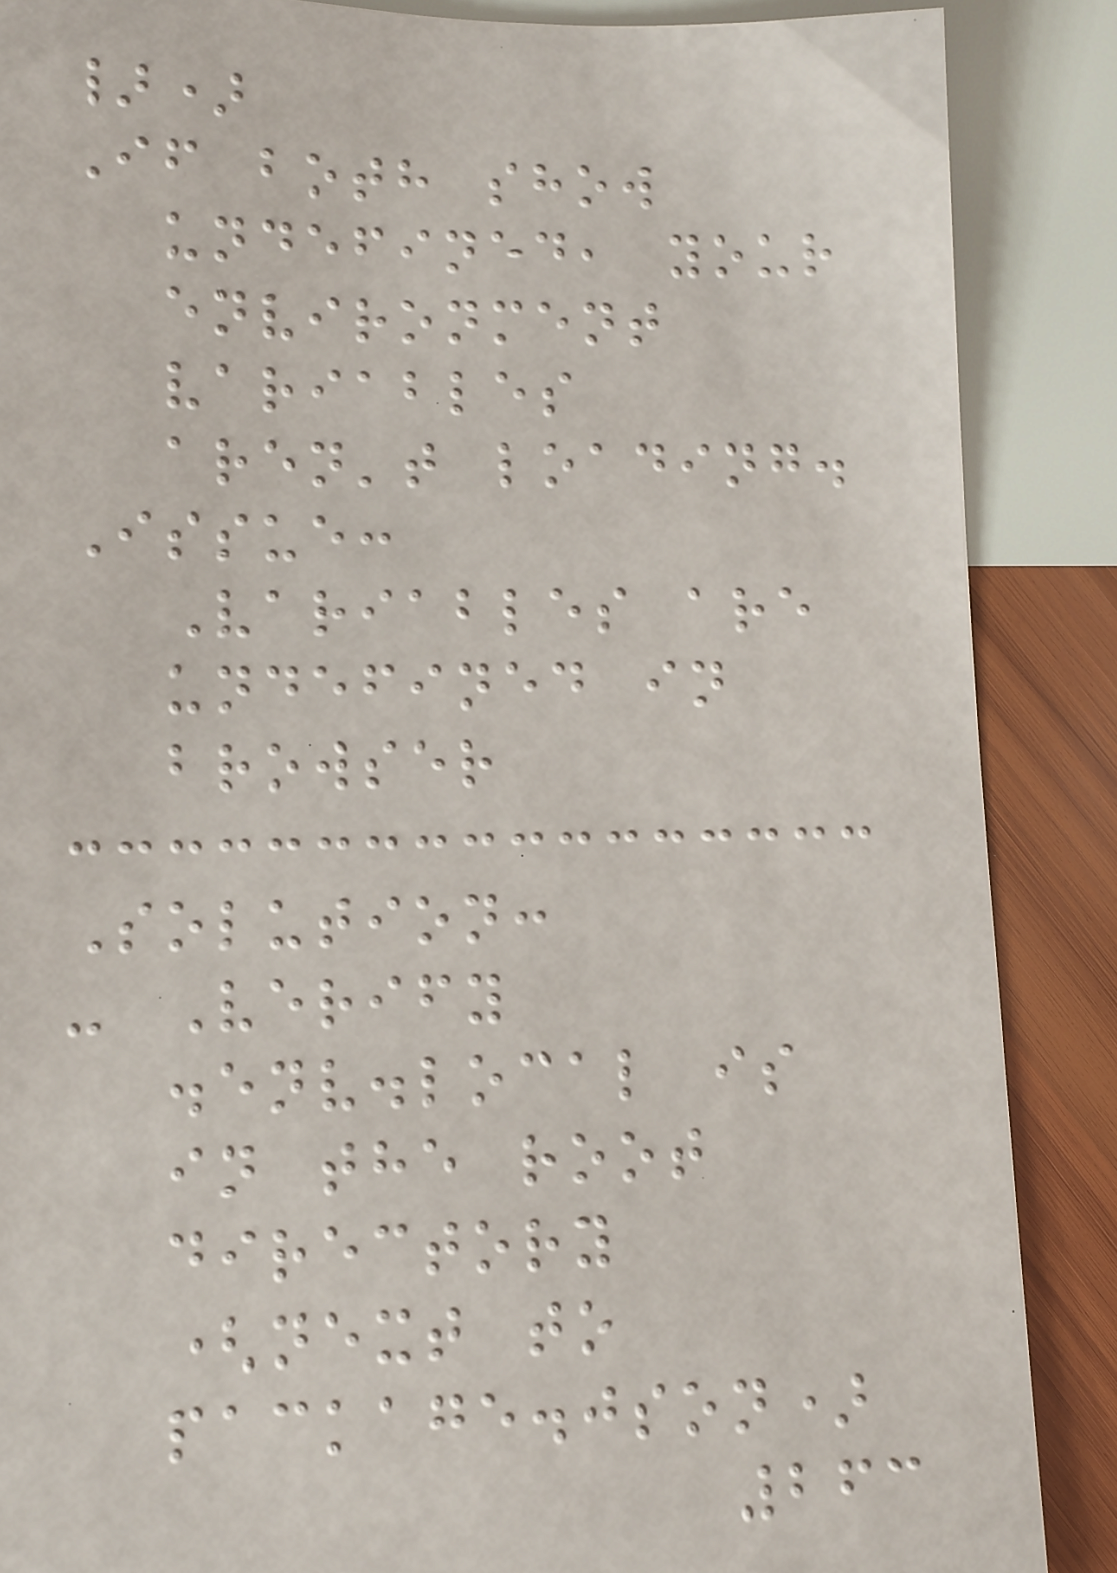})
If both show
undefined, your
environment
variables
aren't loading.
Issue:
Variables are
undefined in
browser
Solution:
- Verify
.env.local is
in the root
directory
(next to
package.json)
263
